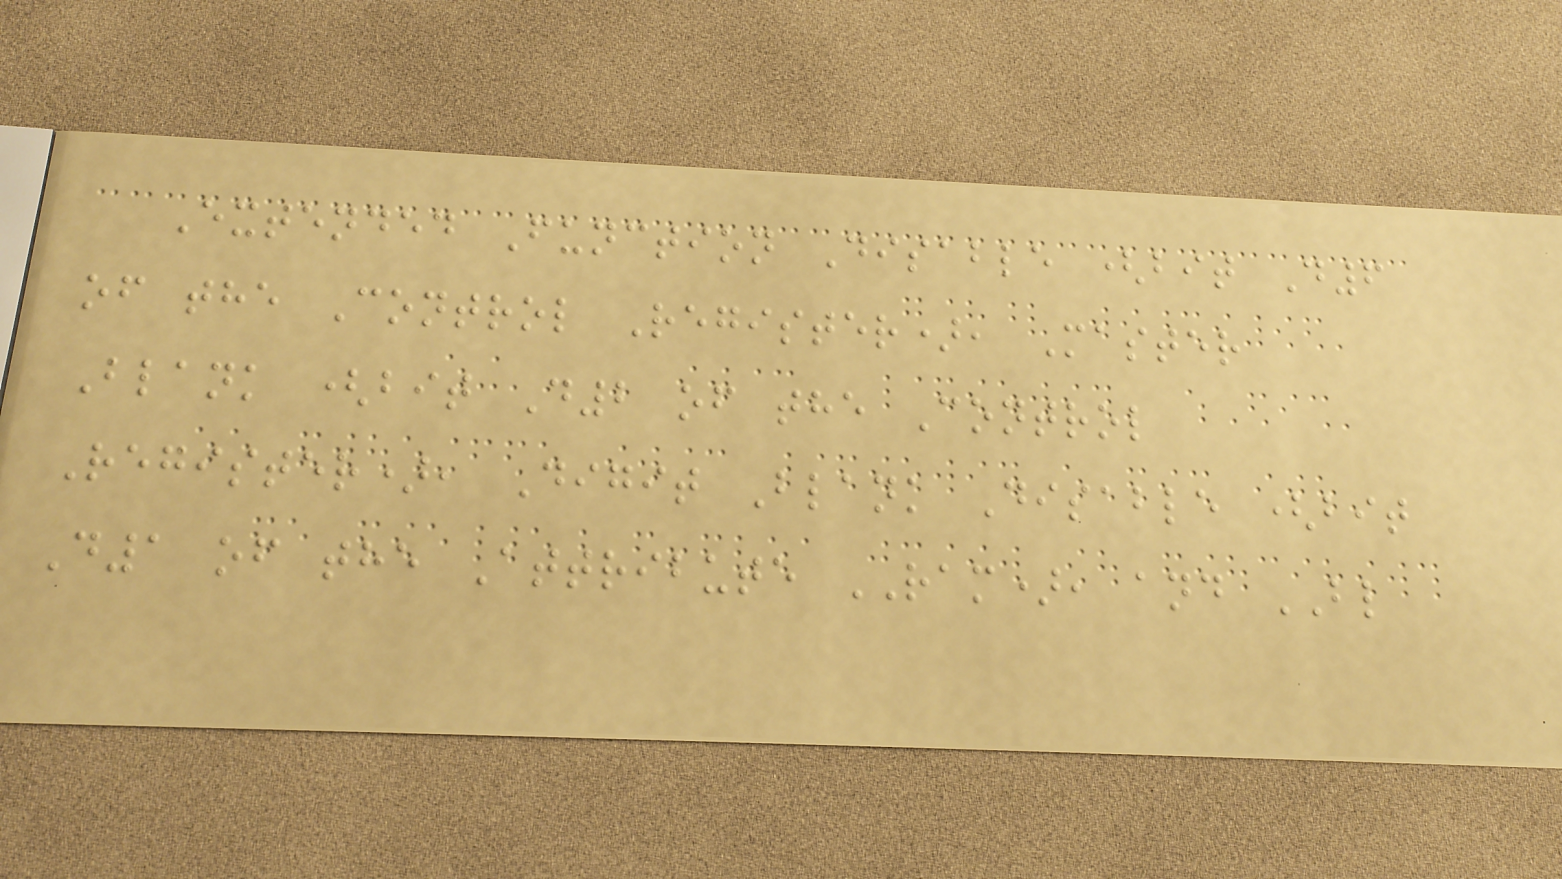Extended Function Disable (bit D6
of the Control Register), Master
Blank (bit D2 of the Control
Register), Digit Blank Disable (bit
D1 of the Attribute RAM), and BL
